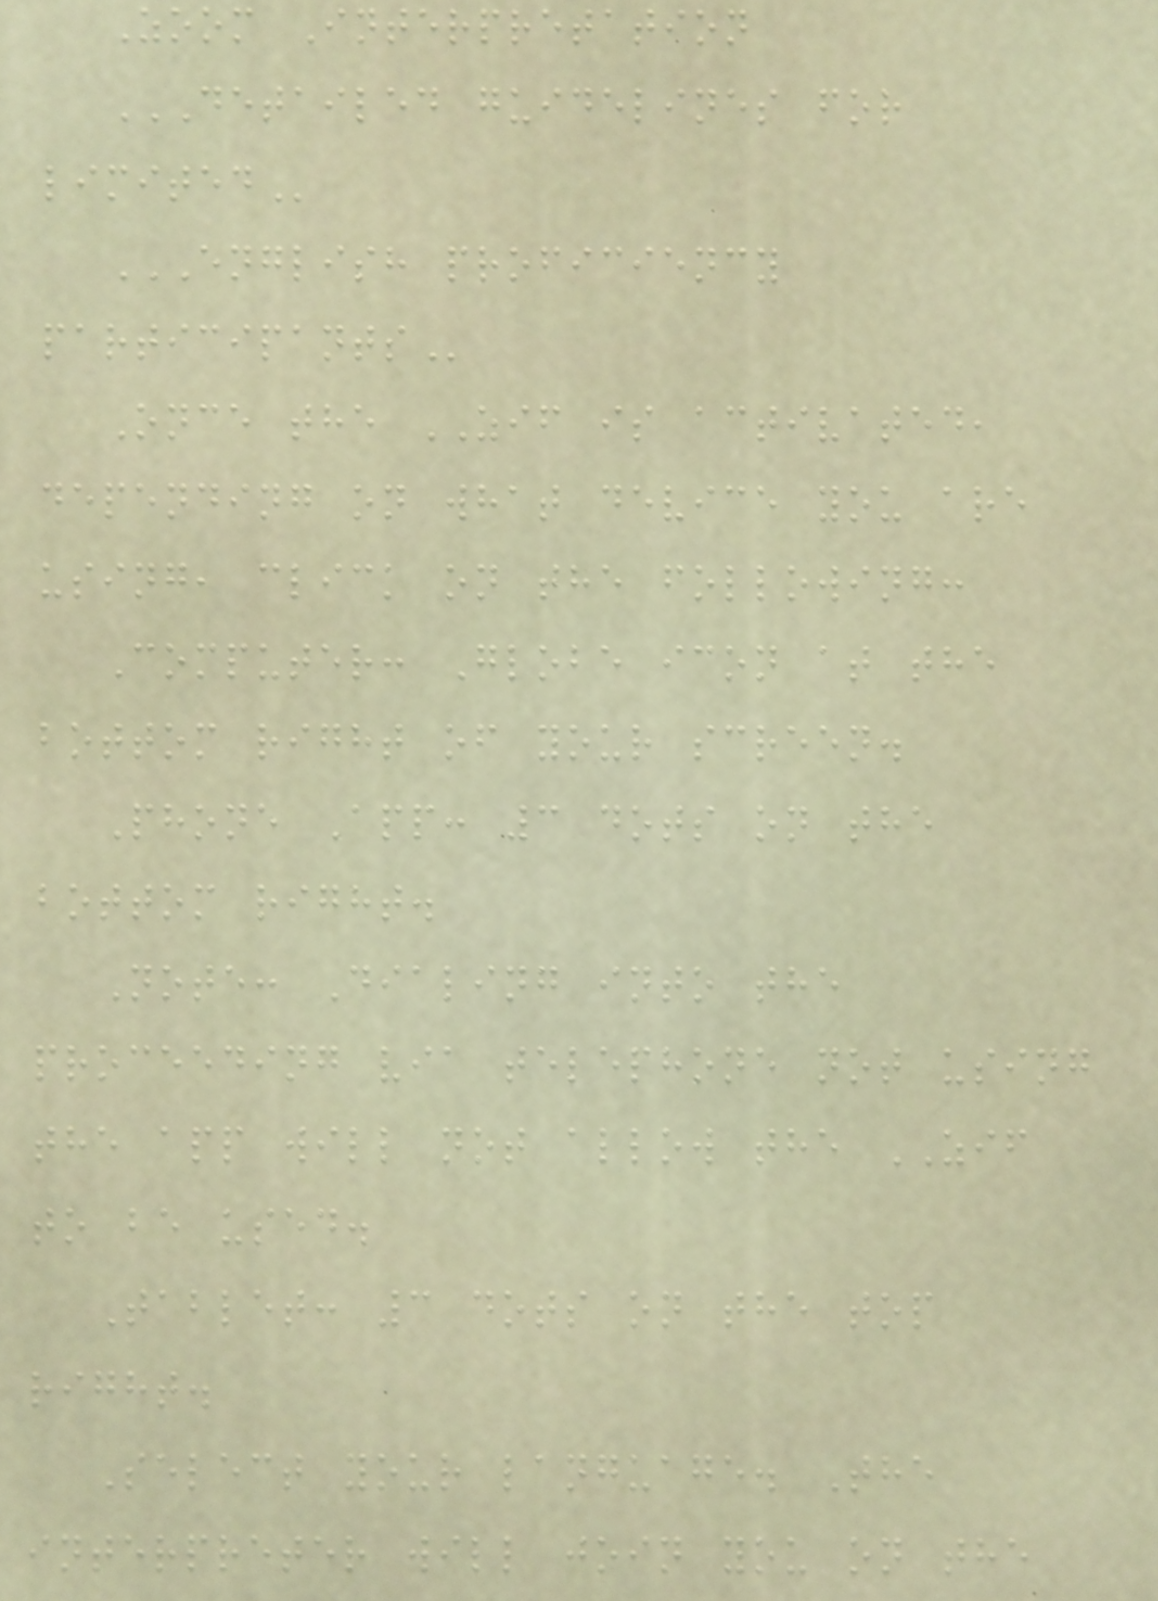Zoom Interpretation
DETAILED GUIDELINES FOR
LIMITED
ENGLISH PROFICIENCY
PARTICIPANTS
Once the ZIF is activated,
depending on what device you are
using, click on the following:
Computer: Globe icon at the
bottom right of your screen.
Phone App: 3 dots on the
bottom right.
Note: Dialing into the
proceeding via telephone not using
the app will not allow the ZIF
to be used.
Tablet: 3 dots on the top
right.
Select your language. The
interpreter will join you on the
